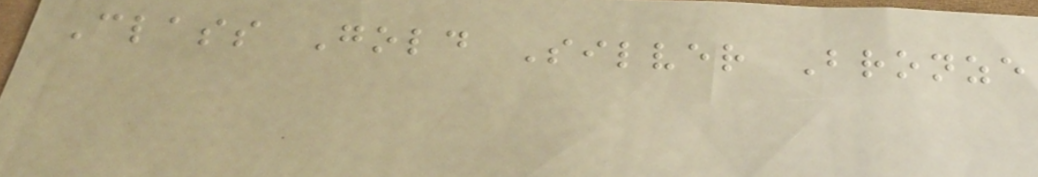Class Gold Silver Bronze
